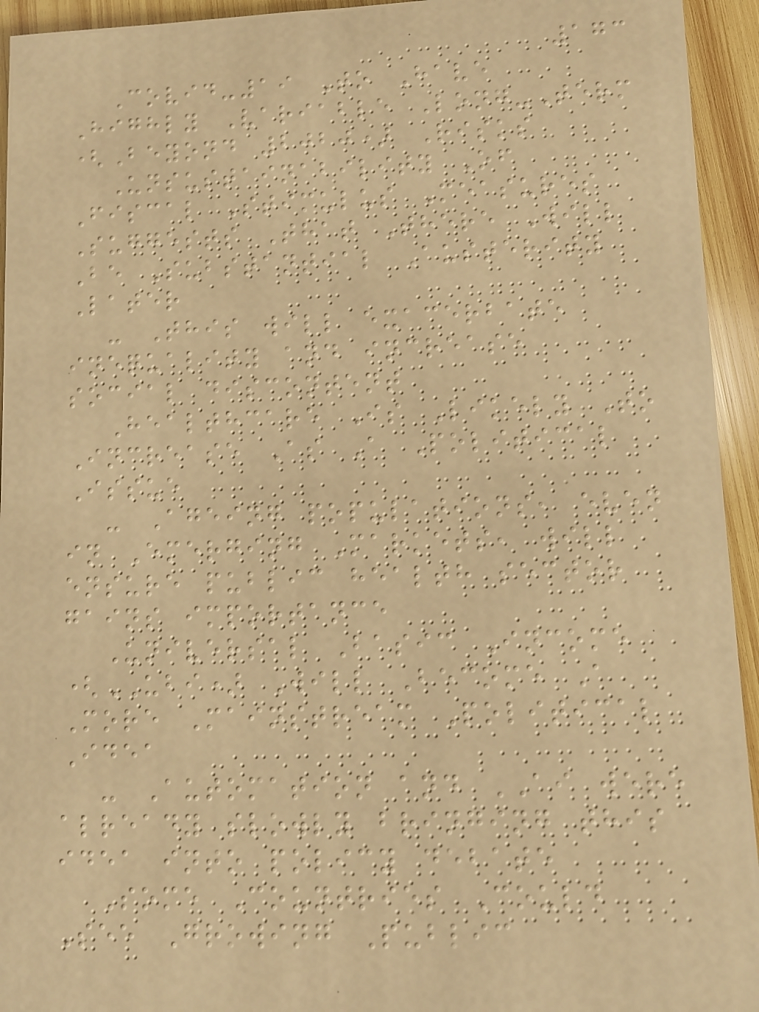173
Covid-19 To Have
Highly Variable Long-Term
(Beyond 2020) Risks
Unsustainability Of
Fiscal Stimulus Measures
Suggests That There Will
Be Substantial Austerity
Later
- This will exacerbate
inequality and increase
social discontent
Healthcare Is Likely To
Increase As A Political
Issue
- Ageing populations, even
in Emerging Markets, will
ensure public health sector
gains importance
Universal Basic Income
(UBI) Will Become A
More Mainstream Political
Idea
- Automation and AI were
already slowly bringing this
idea into policy debate
Some Countries Could
See Growing Public
